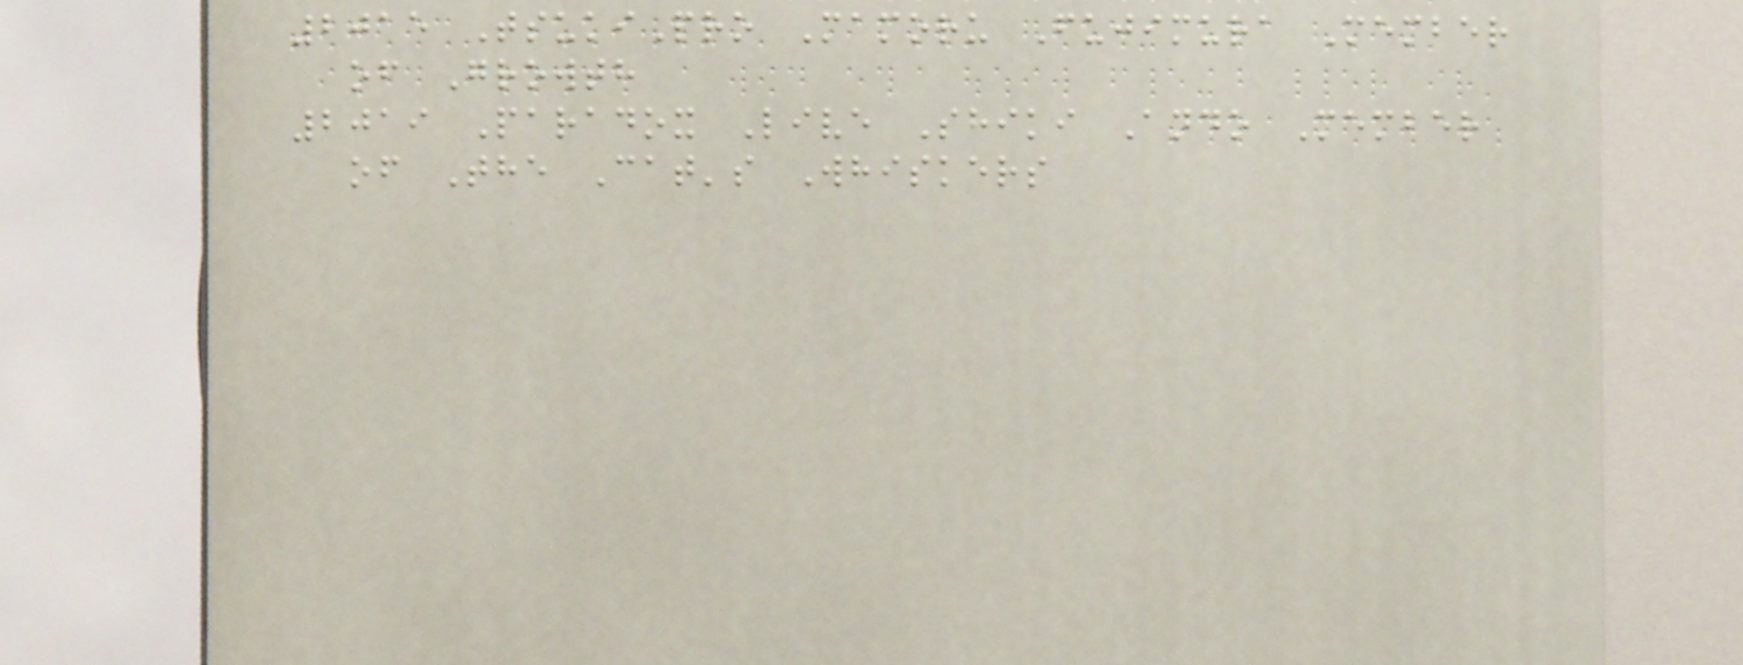2015 TsukiPro Mamoru Fujimura Member
of Growth
2019 Paradox Live Shiki Ando Member
of The Cat's Whiskers
